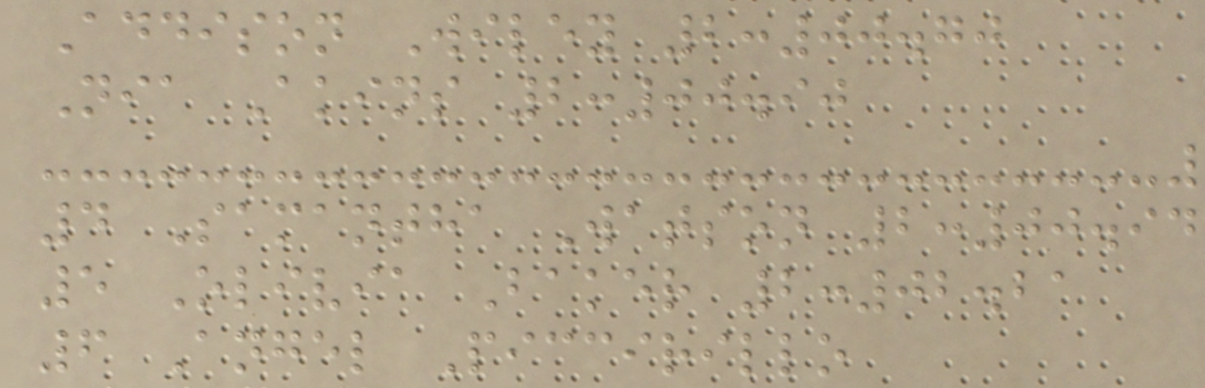Addison Wiley 2:00.70
Nia Akins 2:00.90
4 Samantha Watson 2:00.94
5 Olivia Baker 2:02.21
6 Angel Piccirillo
